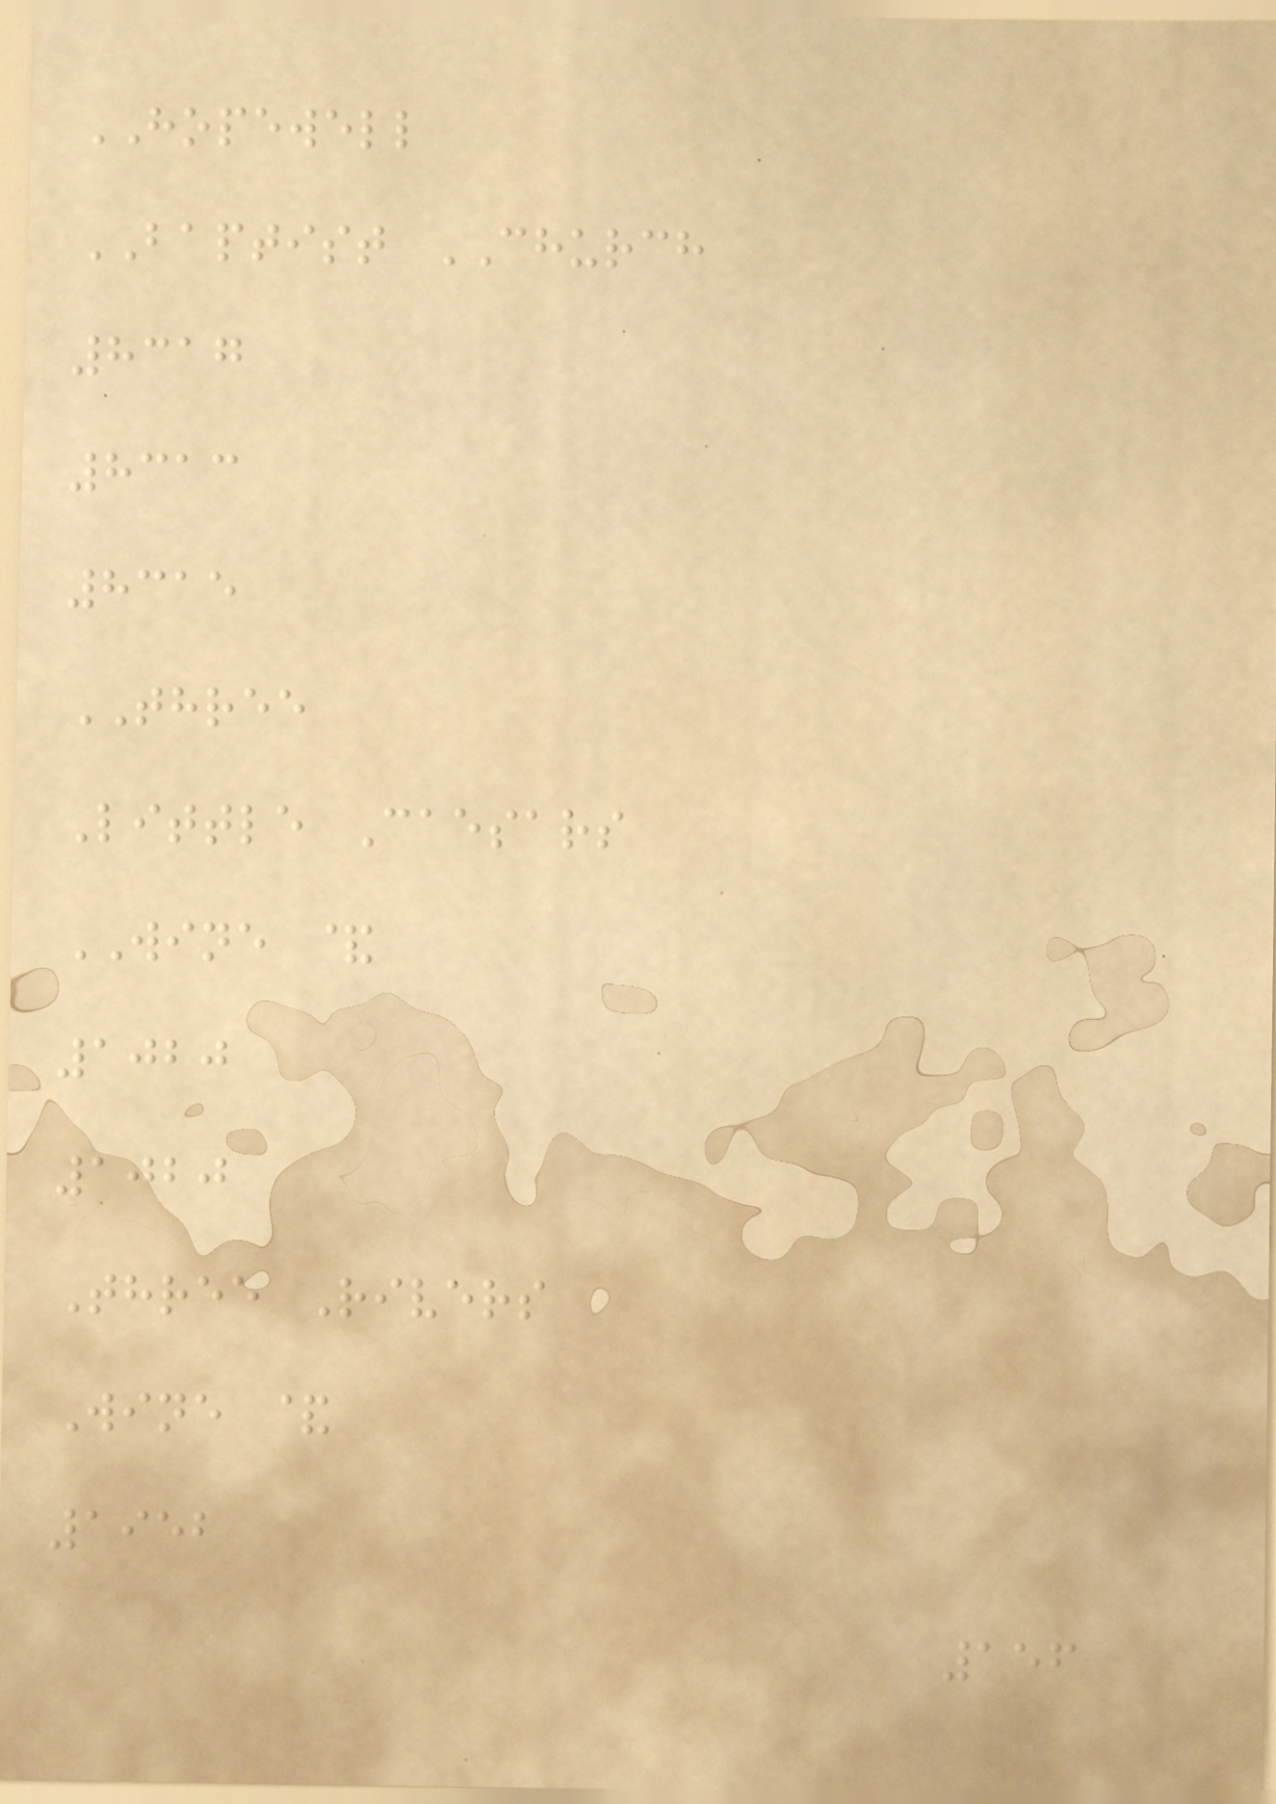HOPEWELL
BAPTIST CHURCH
8317
8313
8315
THREE
Little Caesars
WINE &
1020
1020
Three Rivers
Wine &
1952
156
